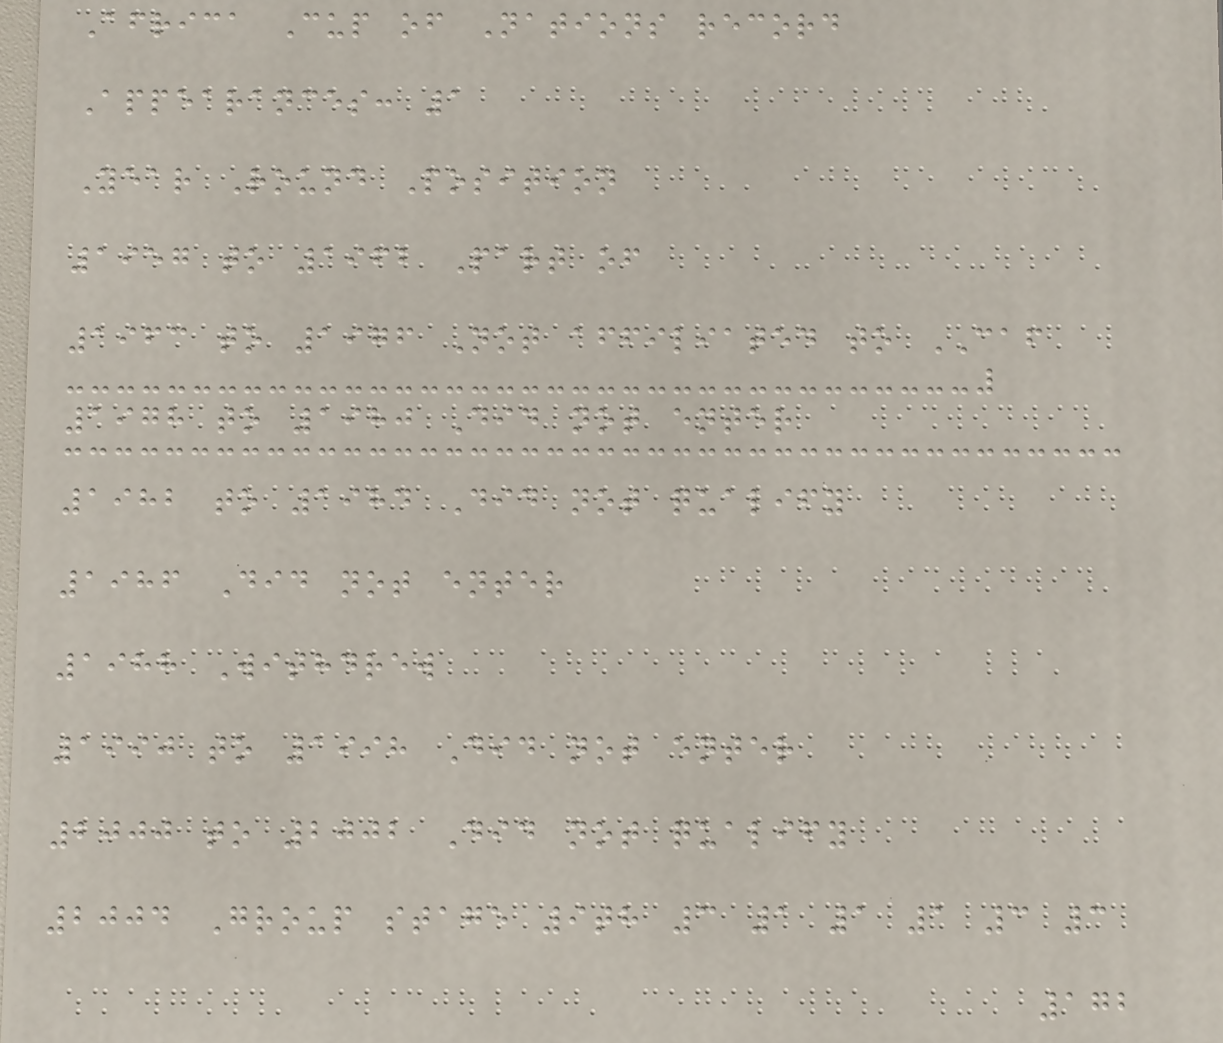Africa Cup of Nations record
Appearances: 1
Year Round Position
1957 to 1962 Part of
1963 to 1976 Not affiliated to CAF
1978 to 1980 Did not enter
1982 to 1984 Did not qualify
1986 Did not enter
1988 Withdrew
1990 to 1998 Did not enter
2000 to 2002 Did not qualify
2004 Group stage 9th 3 1 1 1 3 3
172
